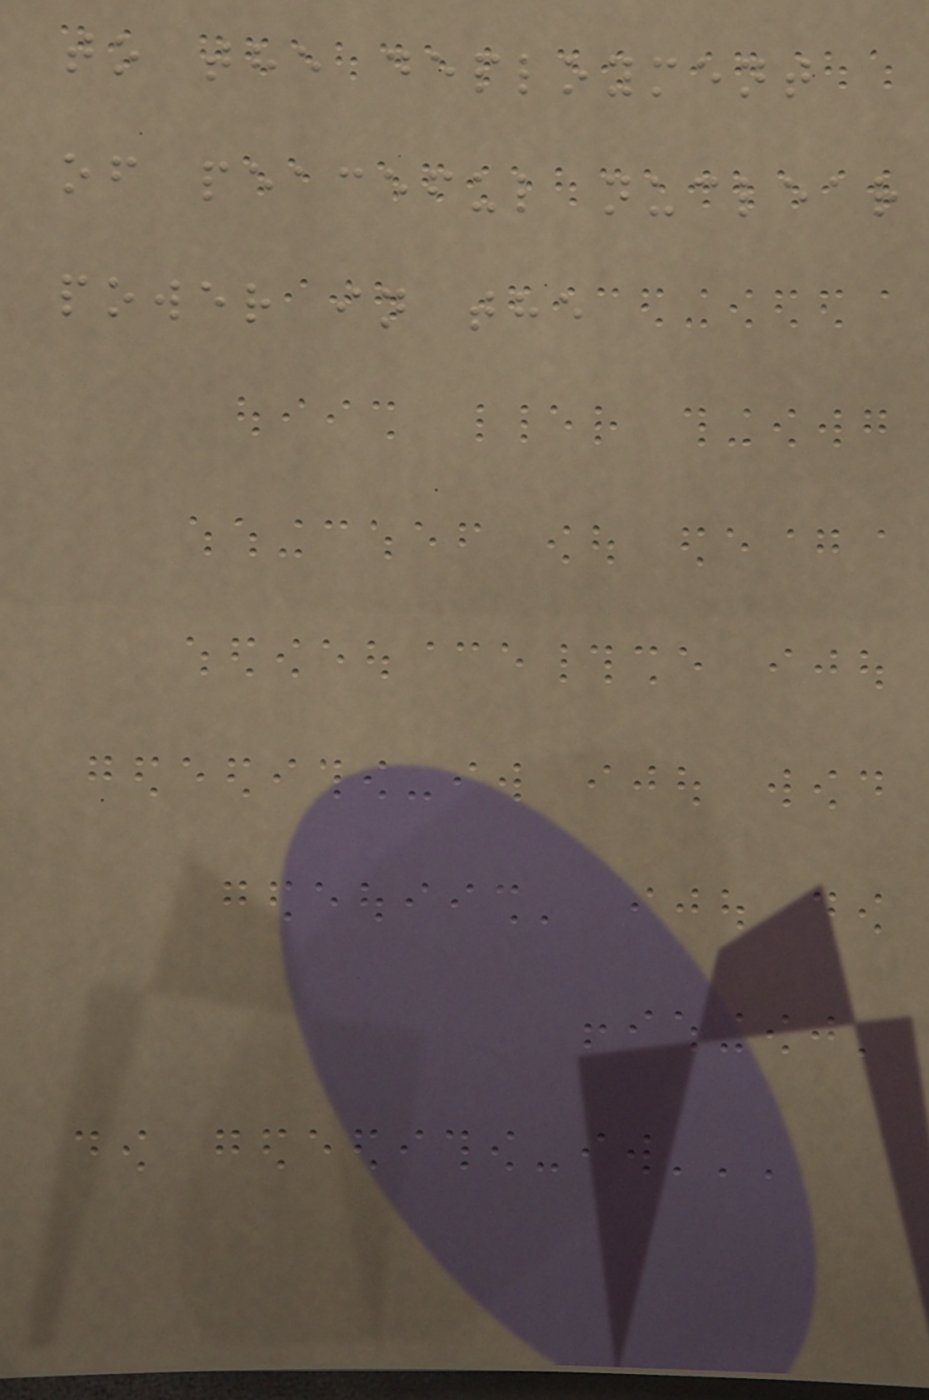to the deployment
of peaceful nuclear
power in the
